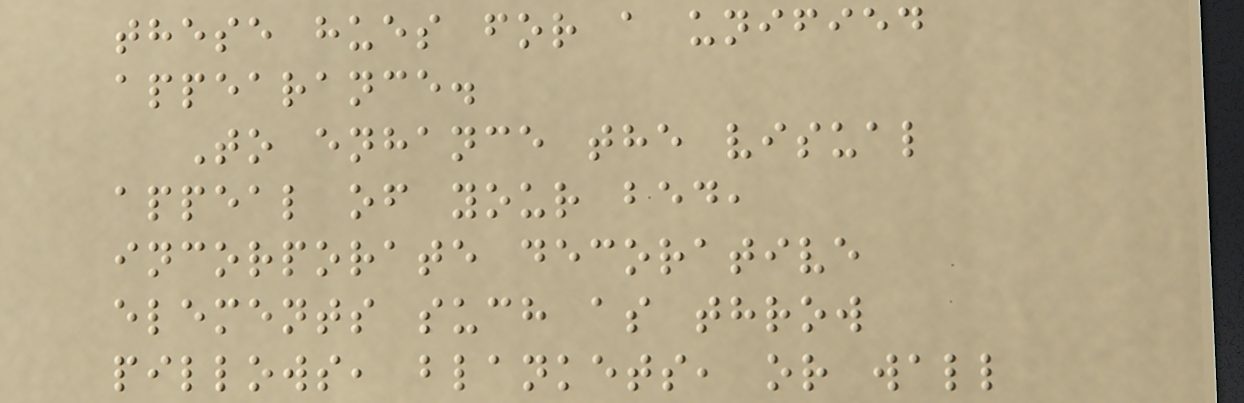these hues for a unified
appearance.
To enhance the visual
appeal of your bed,
incorporate decorative
elements such as throw
pillows, blankets, or wall
